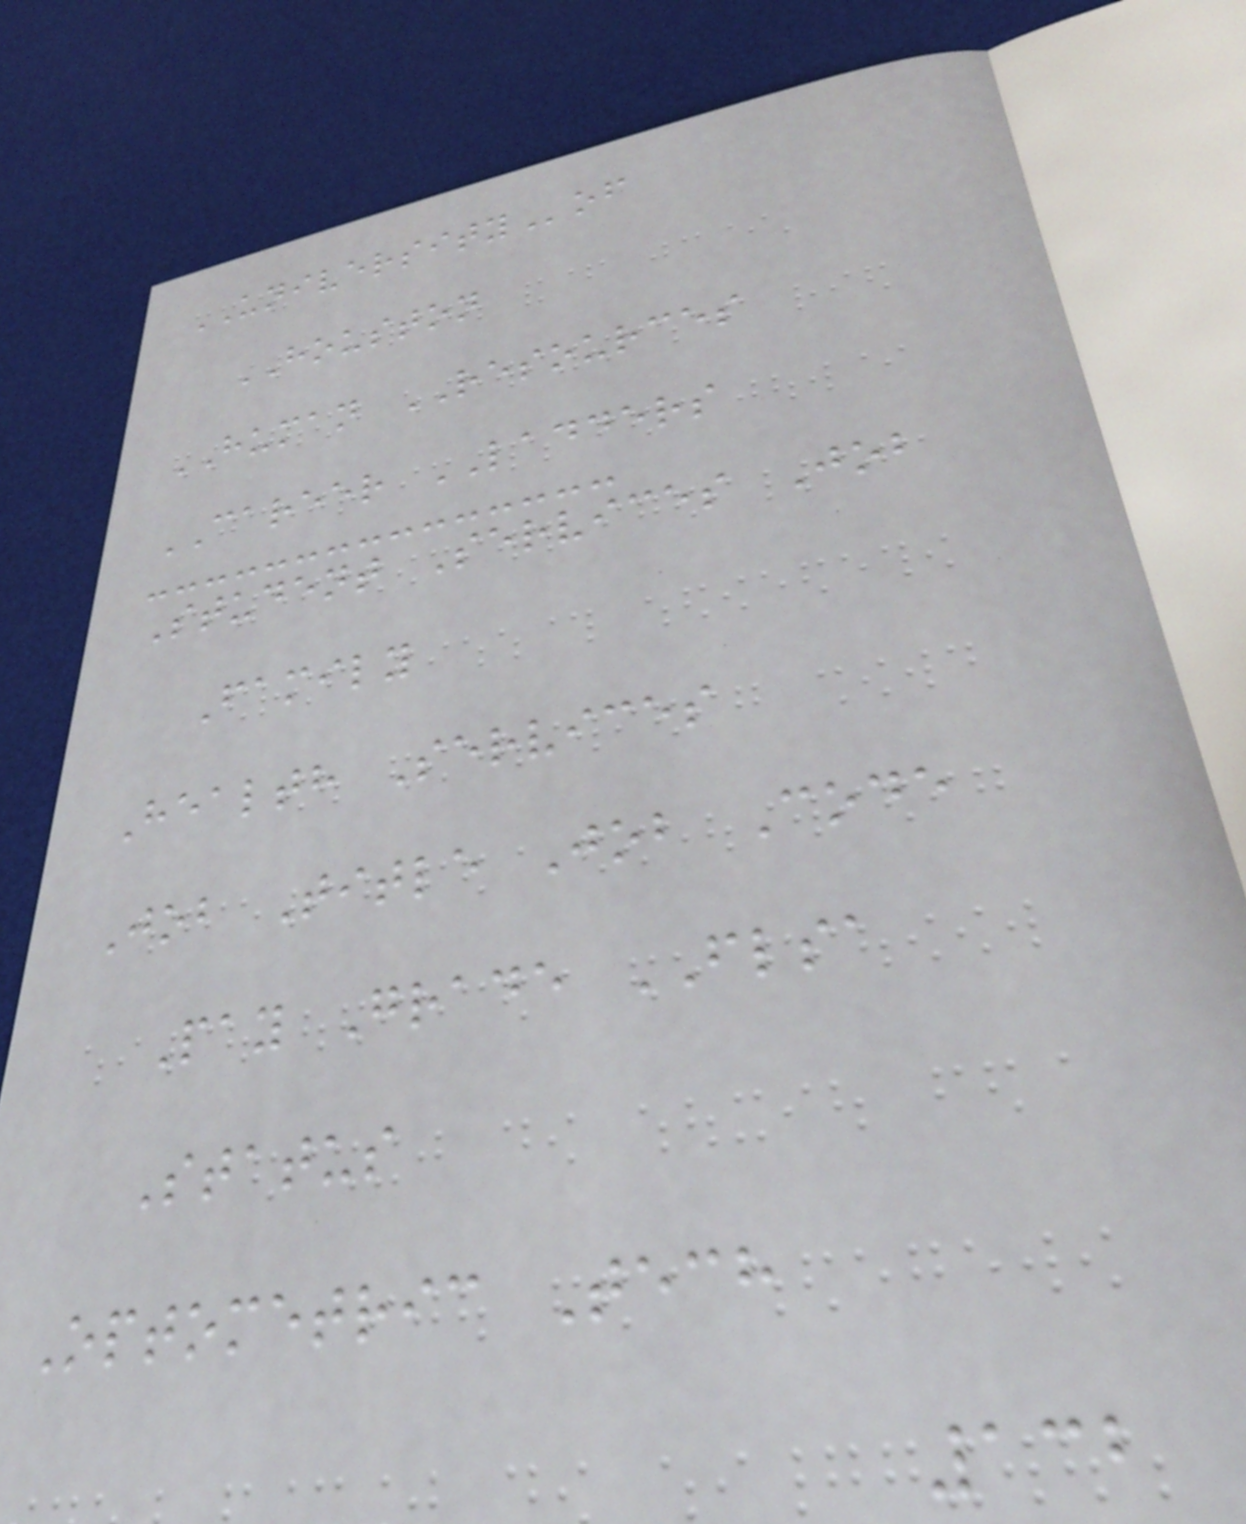UNIVERSITYof
HOUSTON
HUMAN RESOURCES
CAREER LADDERS
Student Services Job
Family
Health Services
Job Title Job Code
Pay Grade FLSA
Status
Optometric Tech
132
